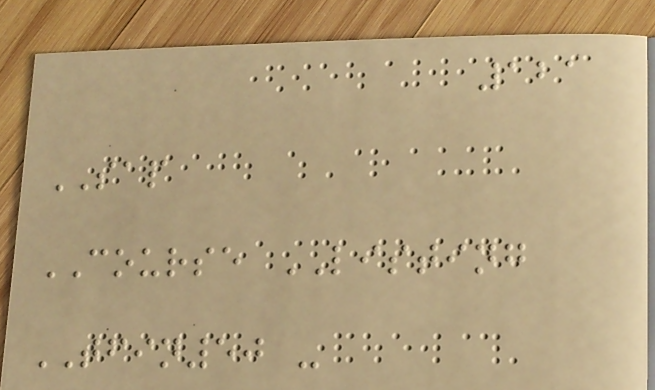121
SAP
COURSE LISTING
TFIN50 -
